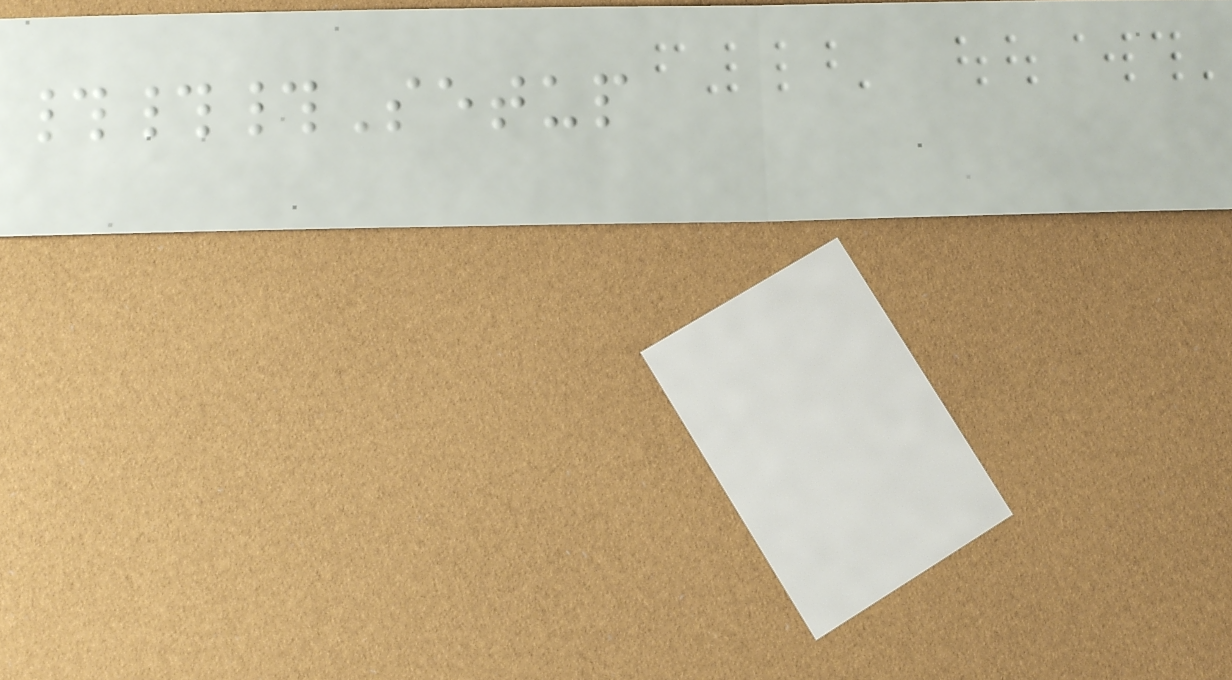###Setup
